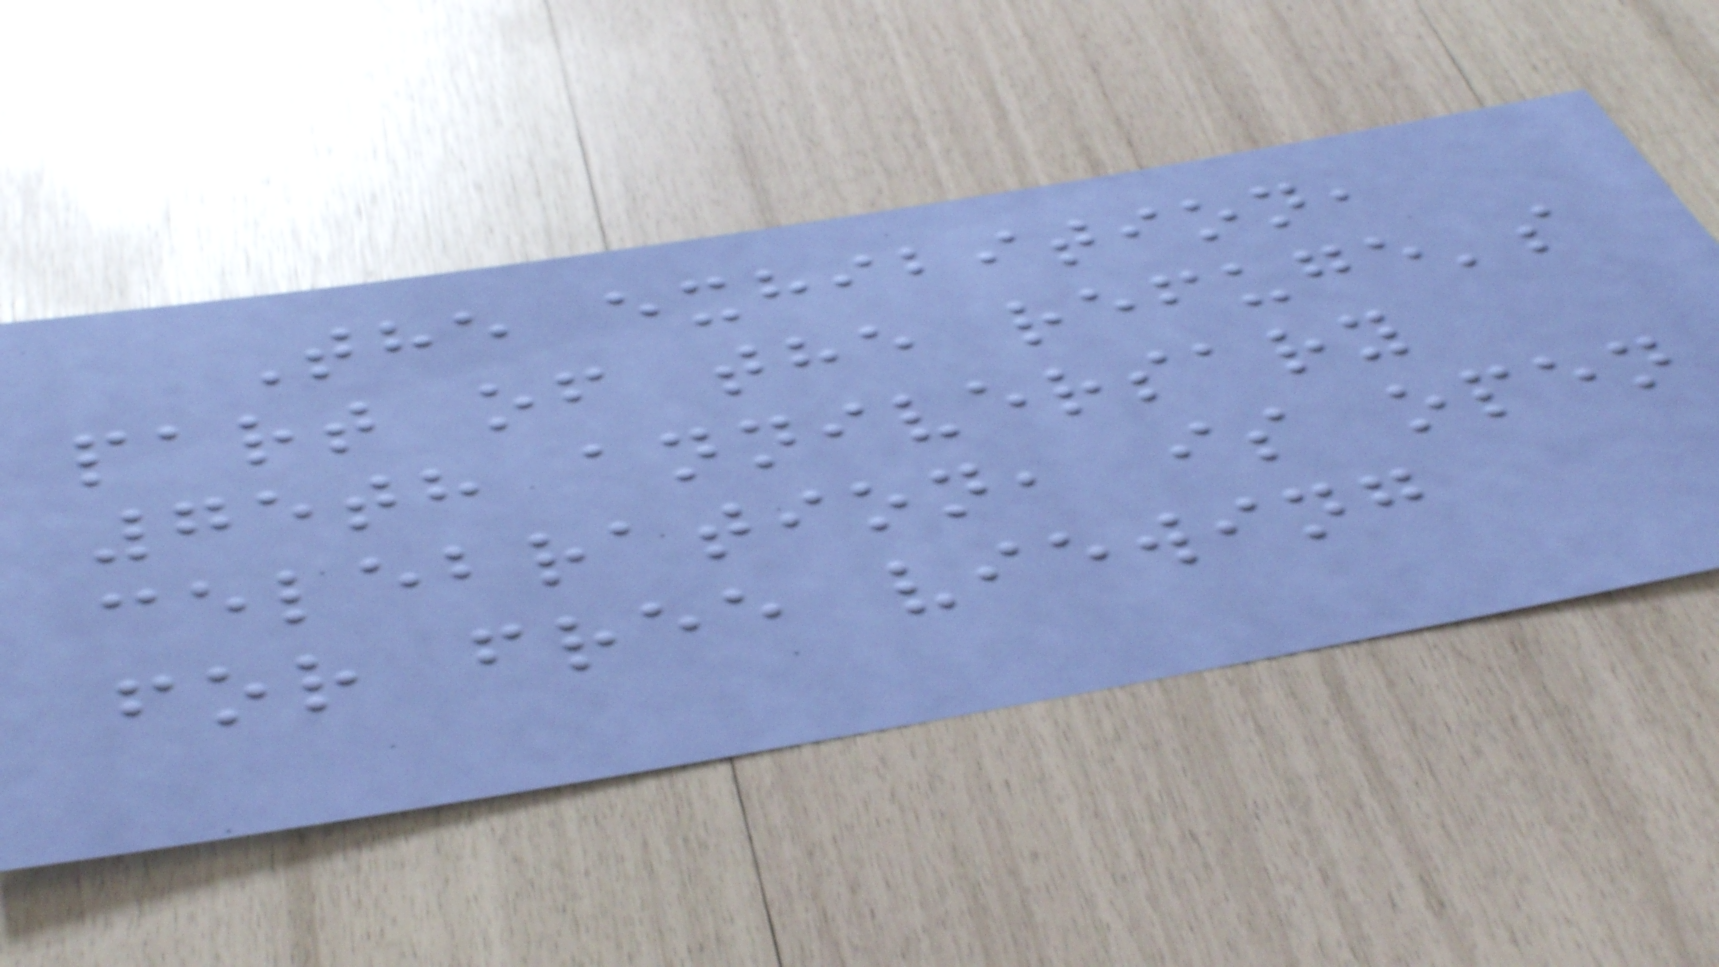The exhibition,
part of the refuge's
75th anniversary
celebration, is open
for free viewing
